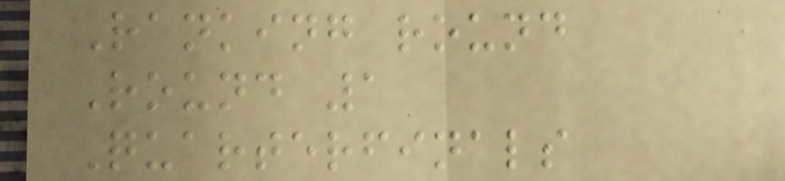Ranking round
Round 1
Quarterfinals
